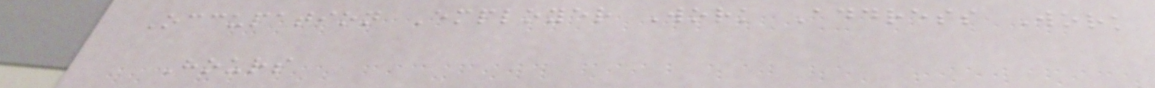Occupation Employer Work Address Work
Hours
